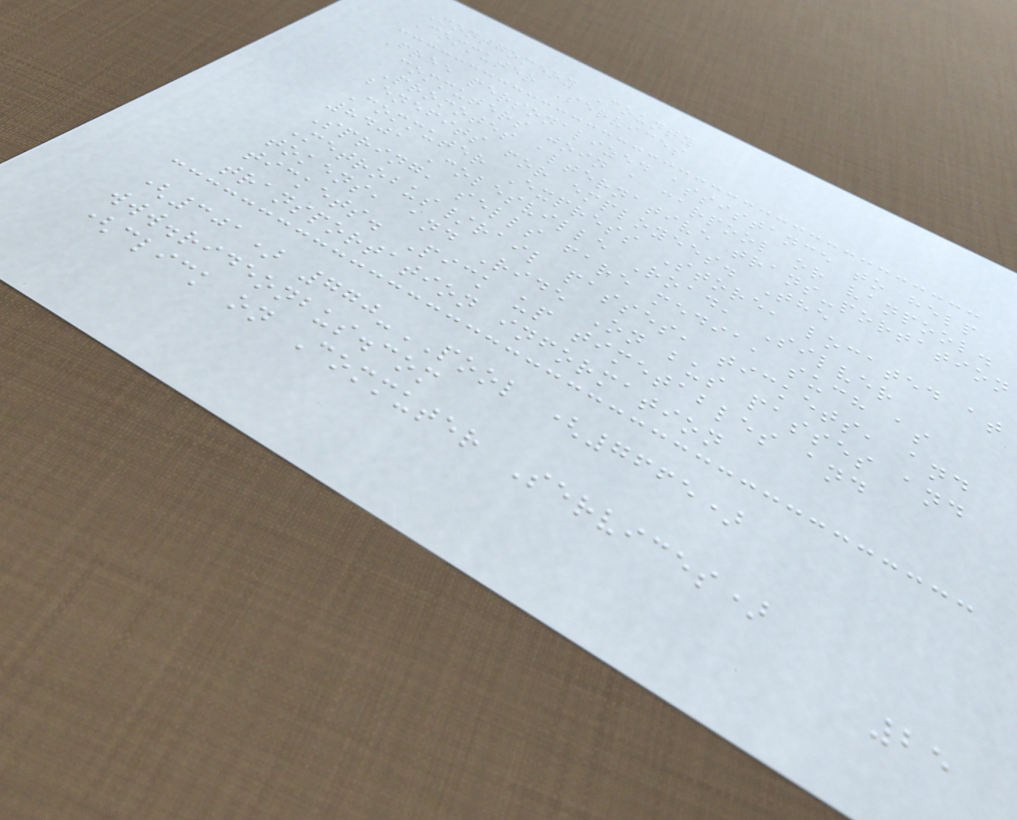Montgomery County
Commuter Services
Free personalized assistance to help
commuters join a carpool or vanpool.
Promotes alternative trans-portation
benefits for employees. The
Commuter Express Store, located at
8401 Colesville Road, Silver
Spring, sells fare media, such as
Metrobus/rail passes, tickets, and
tokens, and Ride On bus passes and
tickets. Pick up timetables and
transportation information
(301) 770-POOL (7665)
www.rideonbus.com
(click on Commuter Services)
25
